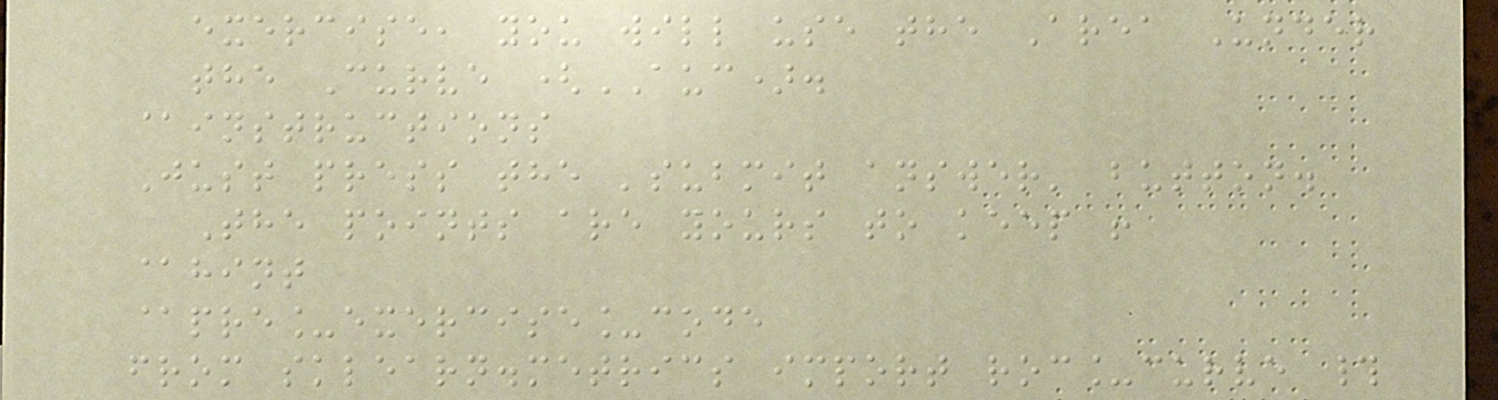exercise, you will use the Area Under
the Curve (AUC).
@instructions
Just press the 'submit answer' button.
The points are yours to keep !
@hint
@pre_exercise_code
from sklearn.metrics import roc_curve #
